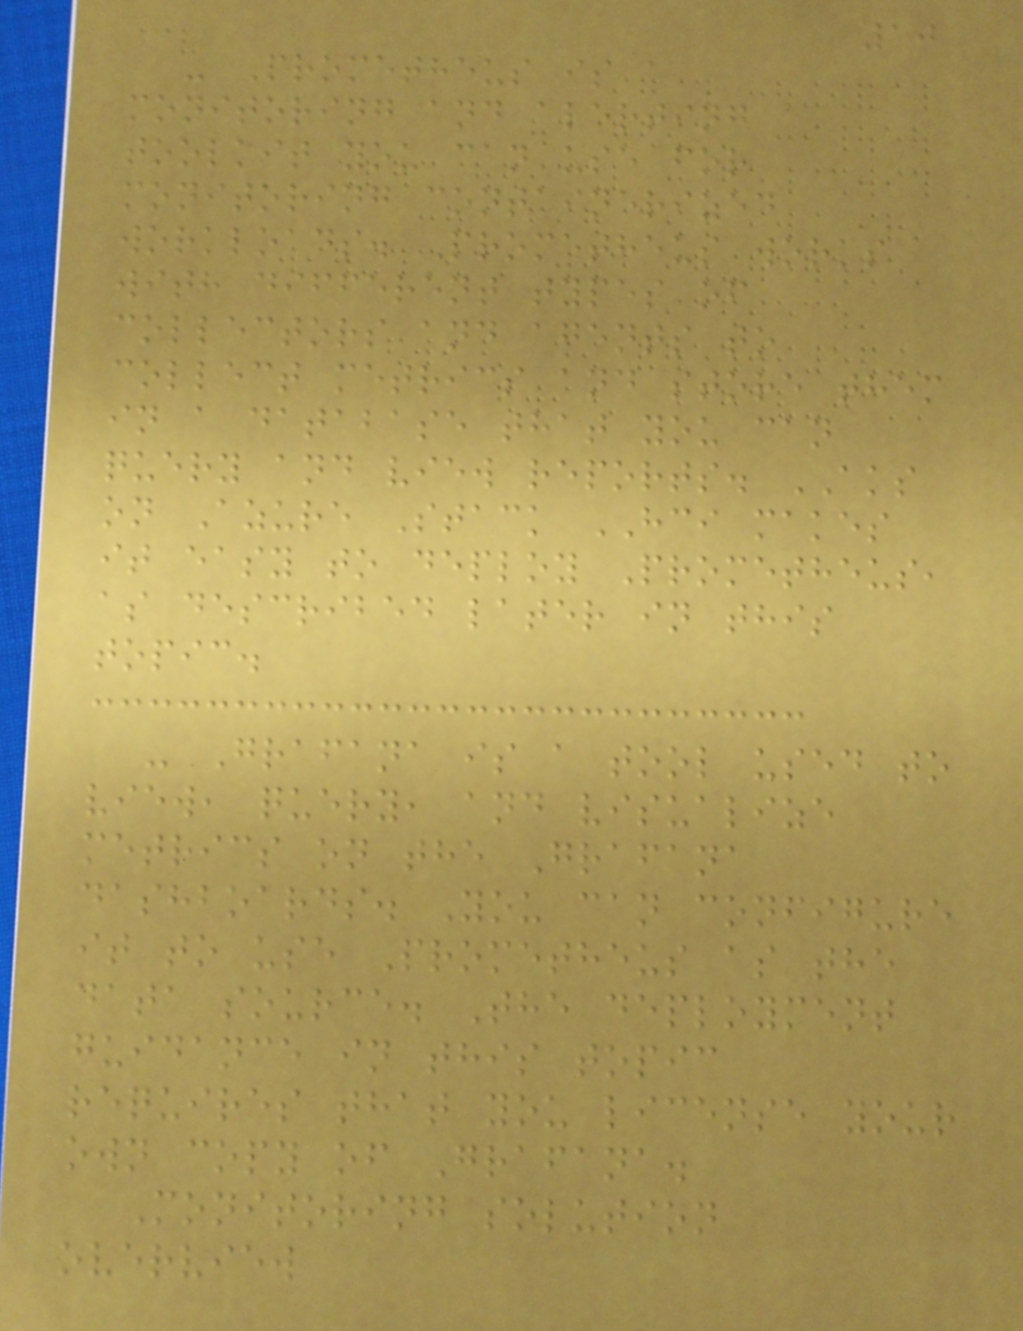10
- Prometheus is a
monitoring and alerting
toolkit you can use for
monitoring containerized
workloads. Prometheus works
with different types of
collectors and agents to
collect metrics and store them
in a database that you can
query and view reports. AKS
on Azure Stack HCI makes
it easy to deploy Prometheus,
as described later in this
topic.
- Grafana is a tool used to
view, query, and visualize
metrics on the Grafana
dashboards. You can configure
it to use Prometheus as the
data source. The deployment
guidance in this topic
requires that you license your
own copy of Grafana.
Monitoring solution
overview
